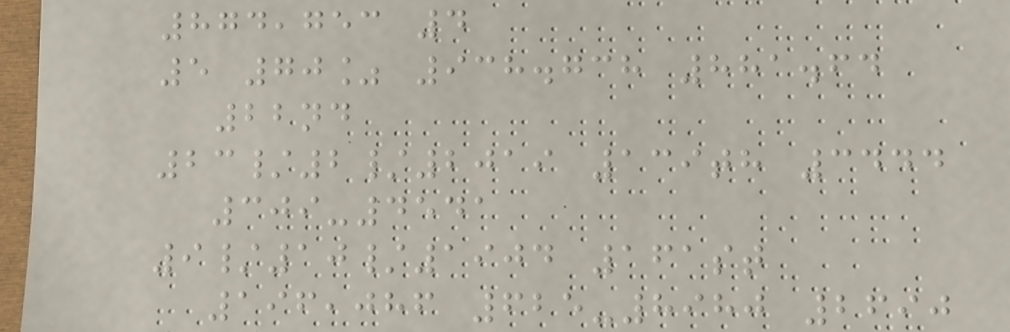874,753 4
5 70% 938.738 881.64
22nd
23/2/2019 139th 3444
309-4541
9/10/1904 161st
196,086 625-8980 2690
